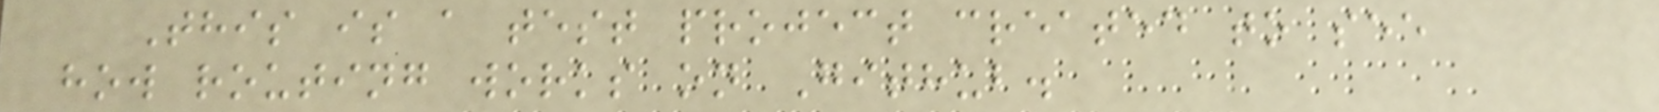This is a test project created to see
how routing works on Github.
